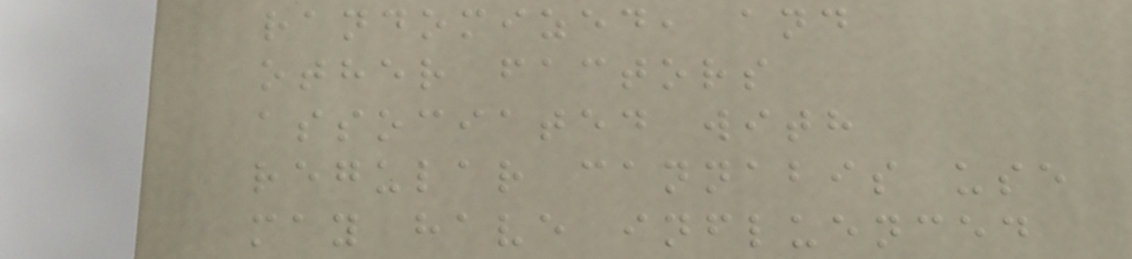randomized, and
other factors
associated with
regular cannabis use
may have influenced
